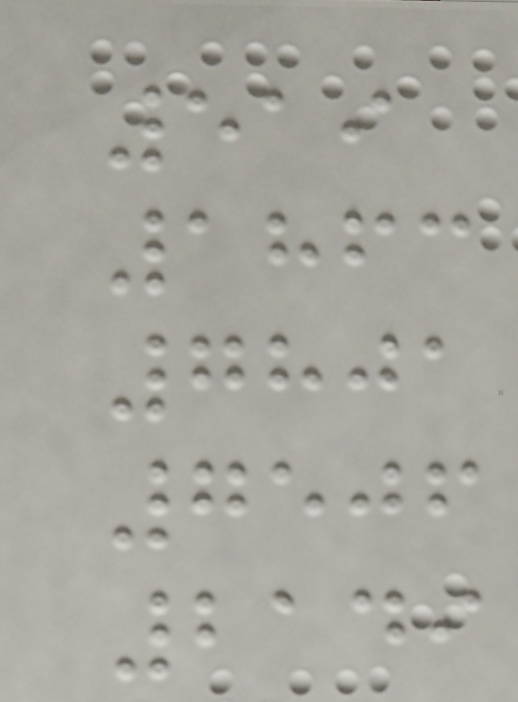519
1863
7801
7506
2149
